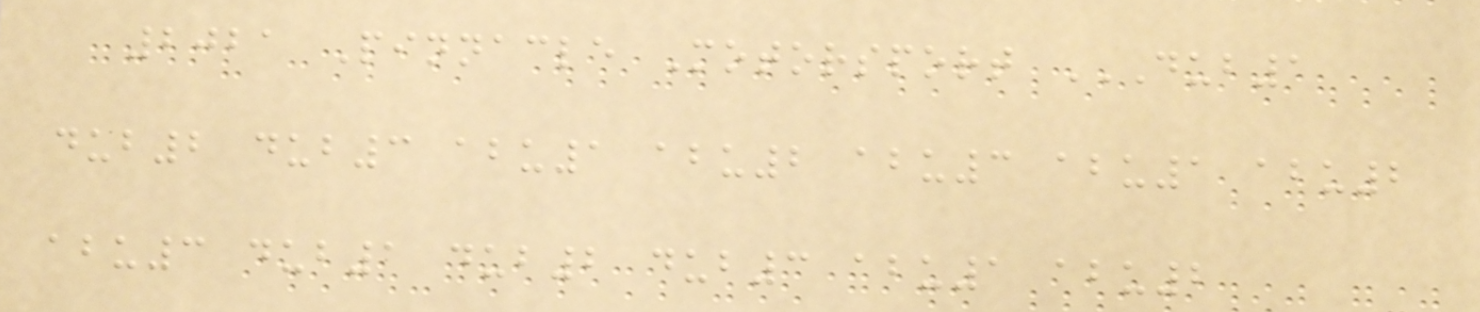2021 Pinnacle Motorsport DUB1
DUB2 DUB3 ABU1 ABU2 ABU3 ABU1 ABU2
ABU3 DUB1 DUB2 DUB3 ABU1 ABU2
